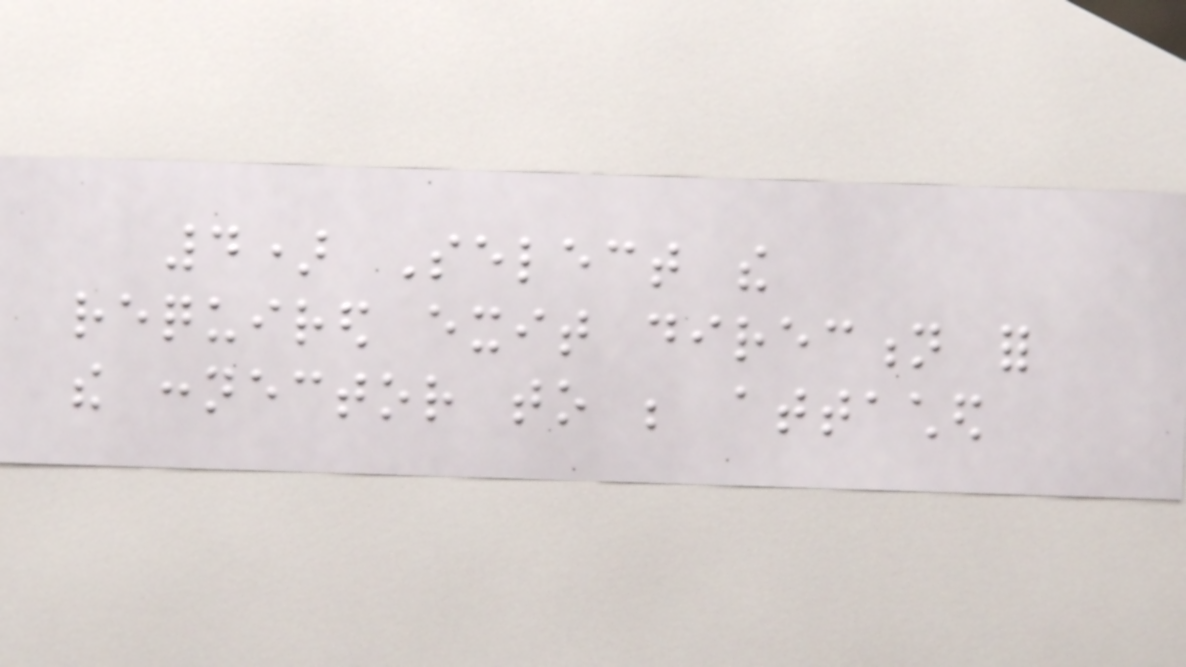4) Select the
required exit direction for
the connector to be attached
